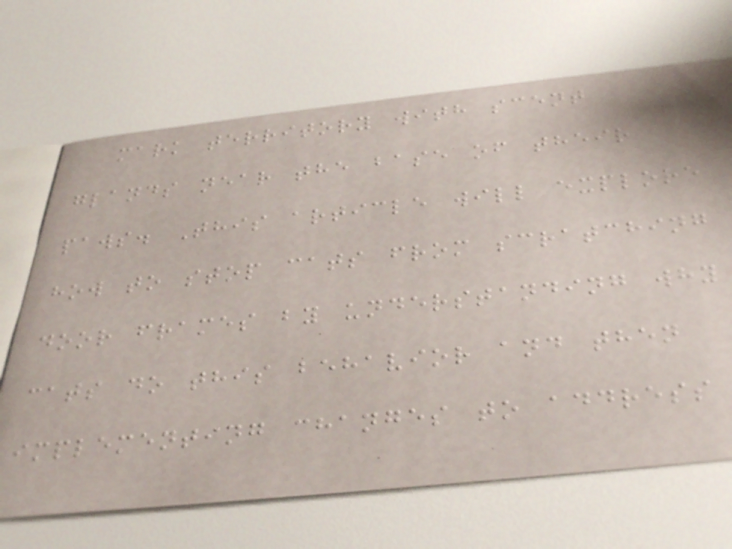mark territory with scent
glands near the base of their
paws. This article will explore
how to stop cats from scratching
door frames by understanding why
cats do this behavior and then
implementing changes to address
